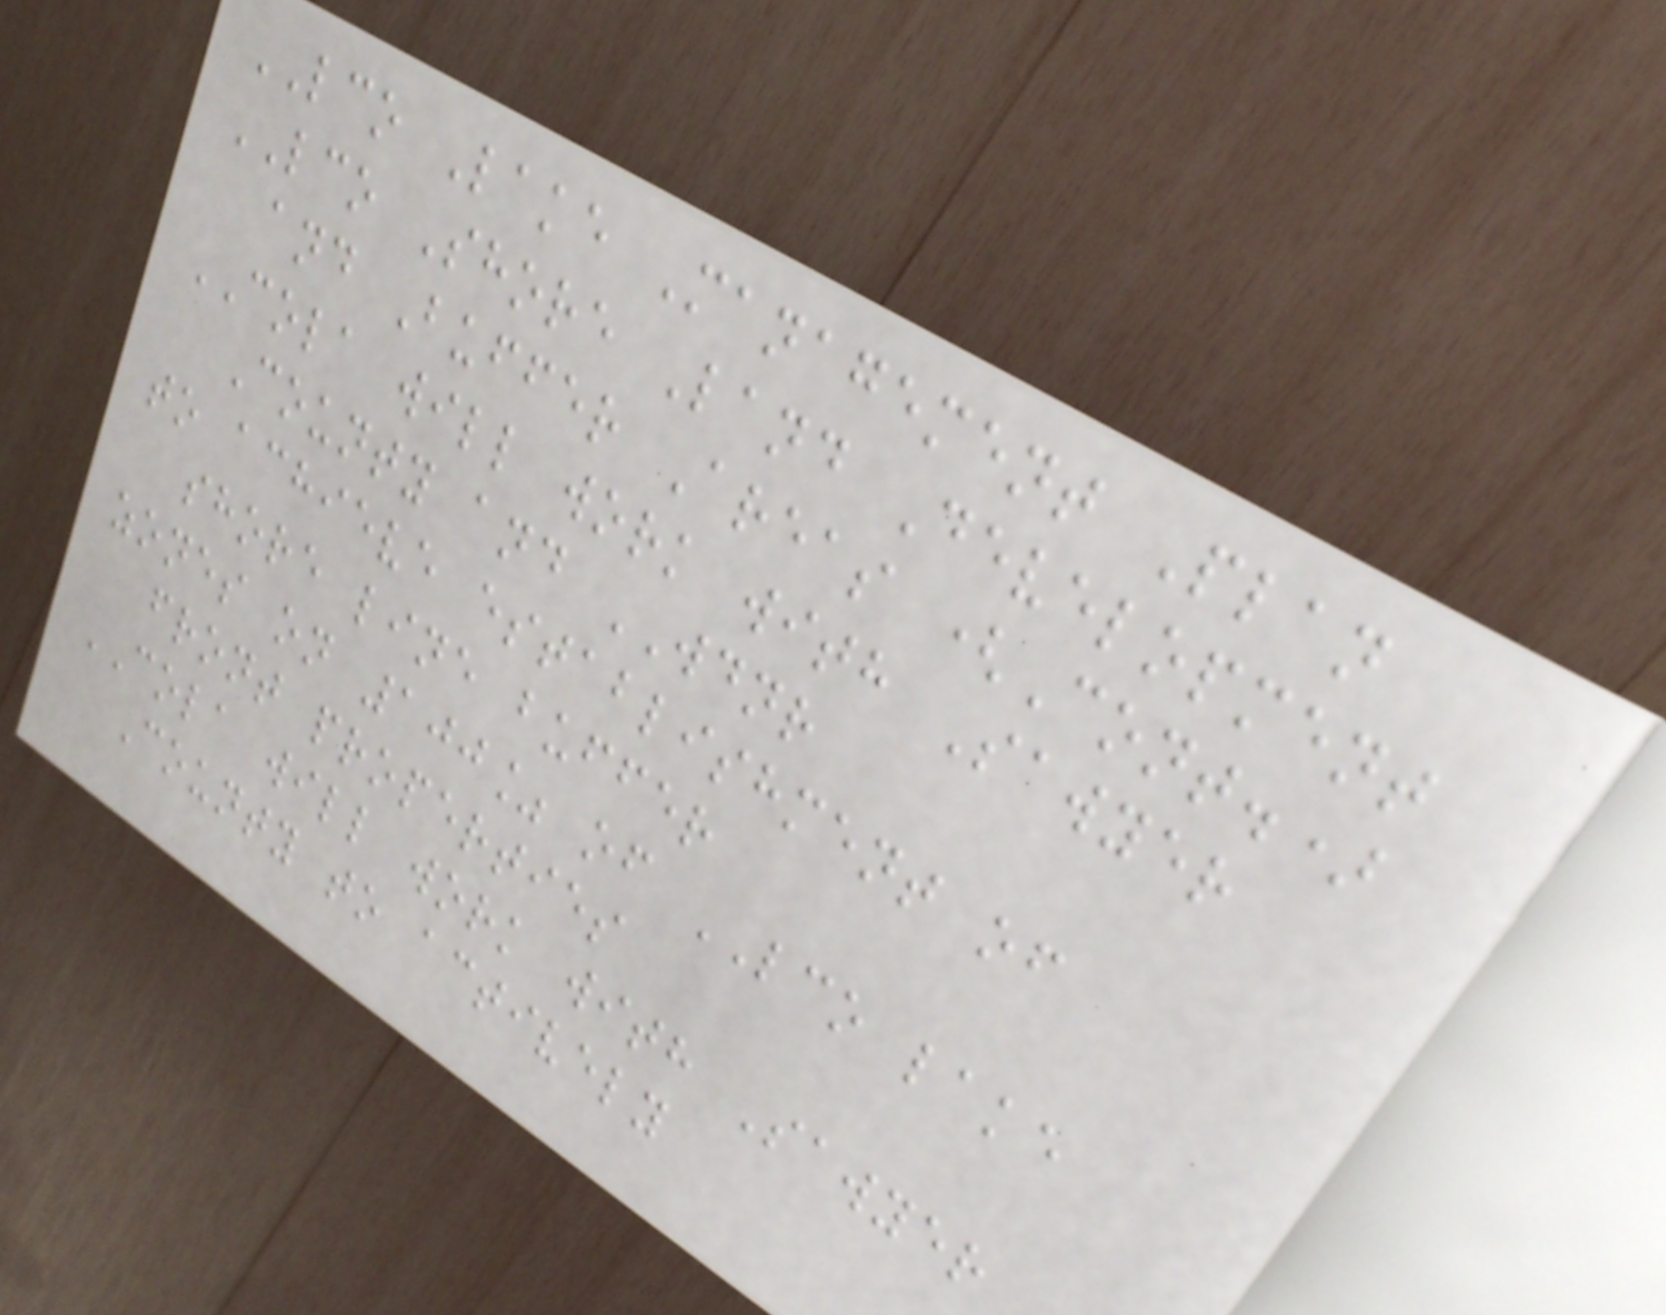LCO Lake Management Plan
LCO Shore Land Development
and Buffer Areas (Cont.)
COLA will work with Sawyer
County and WDNR
to achieve establishment of
shore line buffer
zones on 100% of LCO lake
front properties
COLA will work with Sawyer
County to actively
